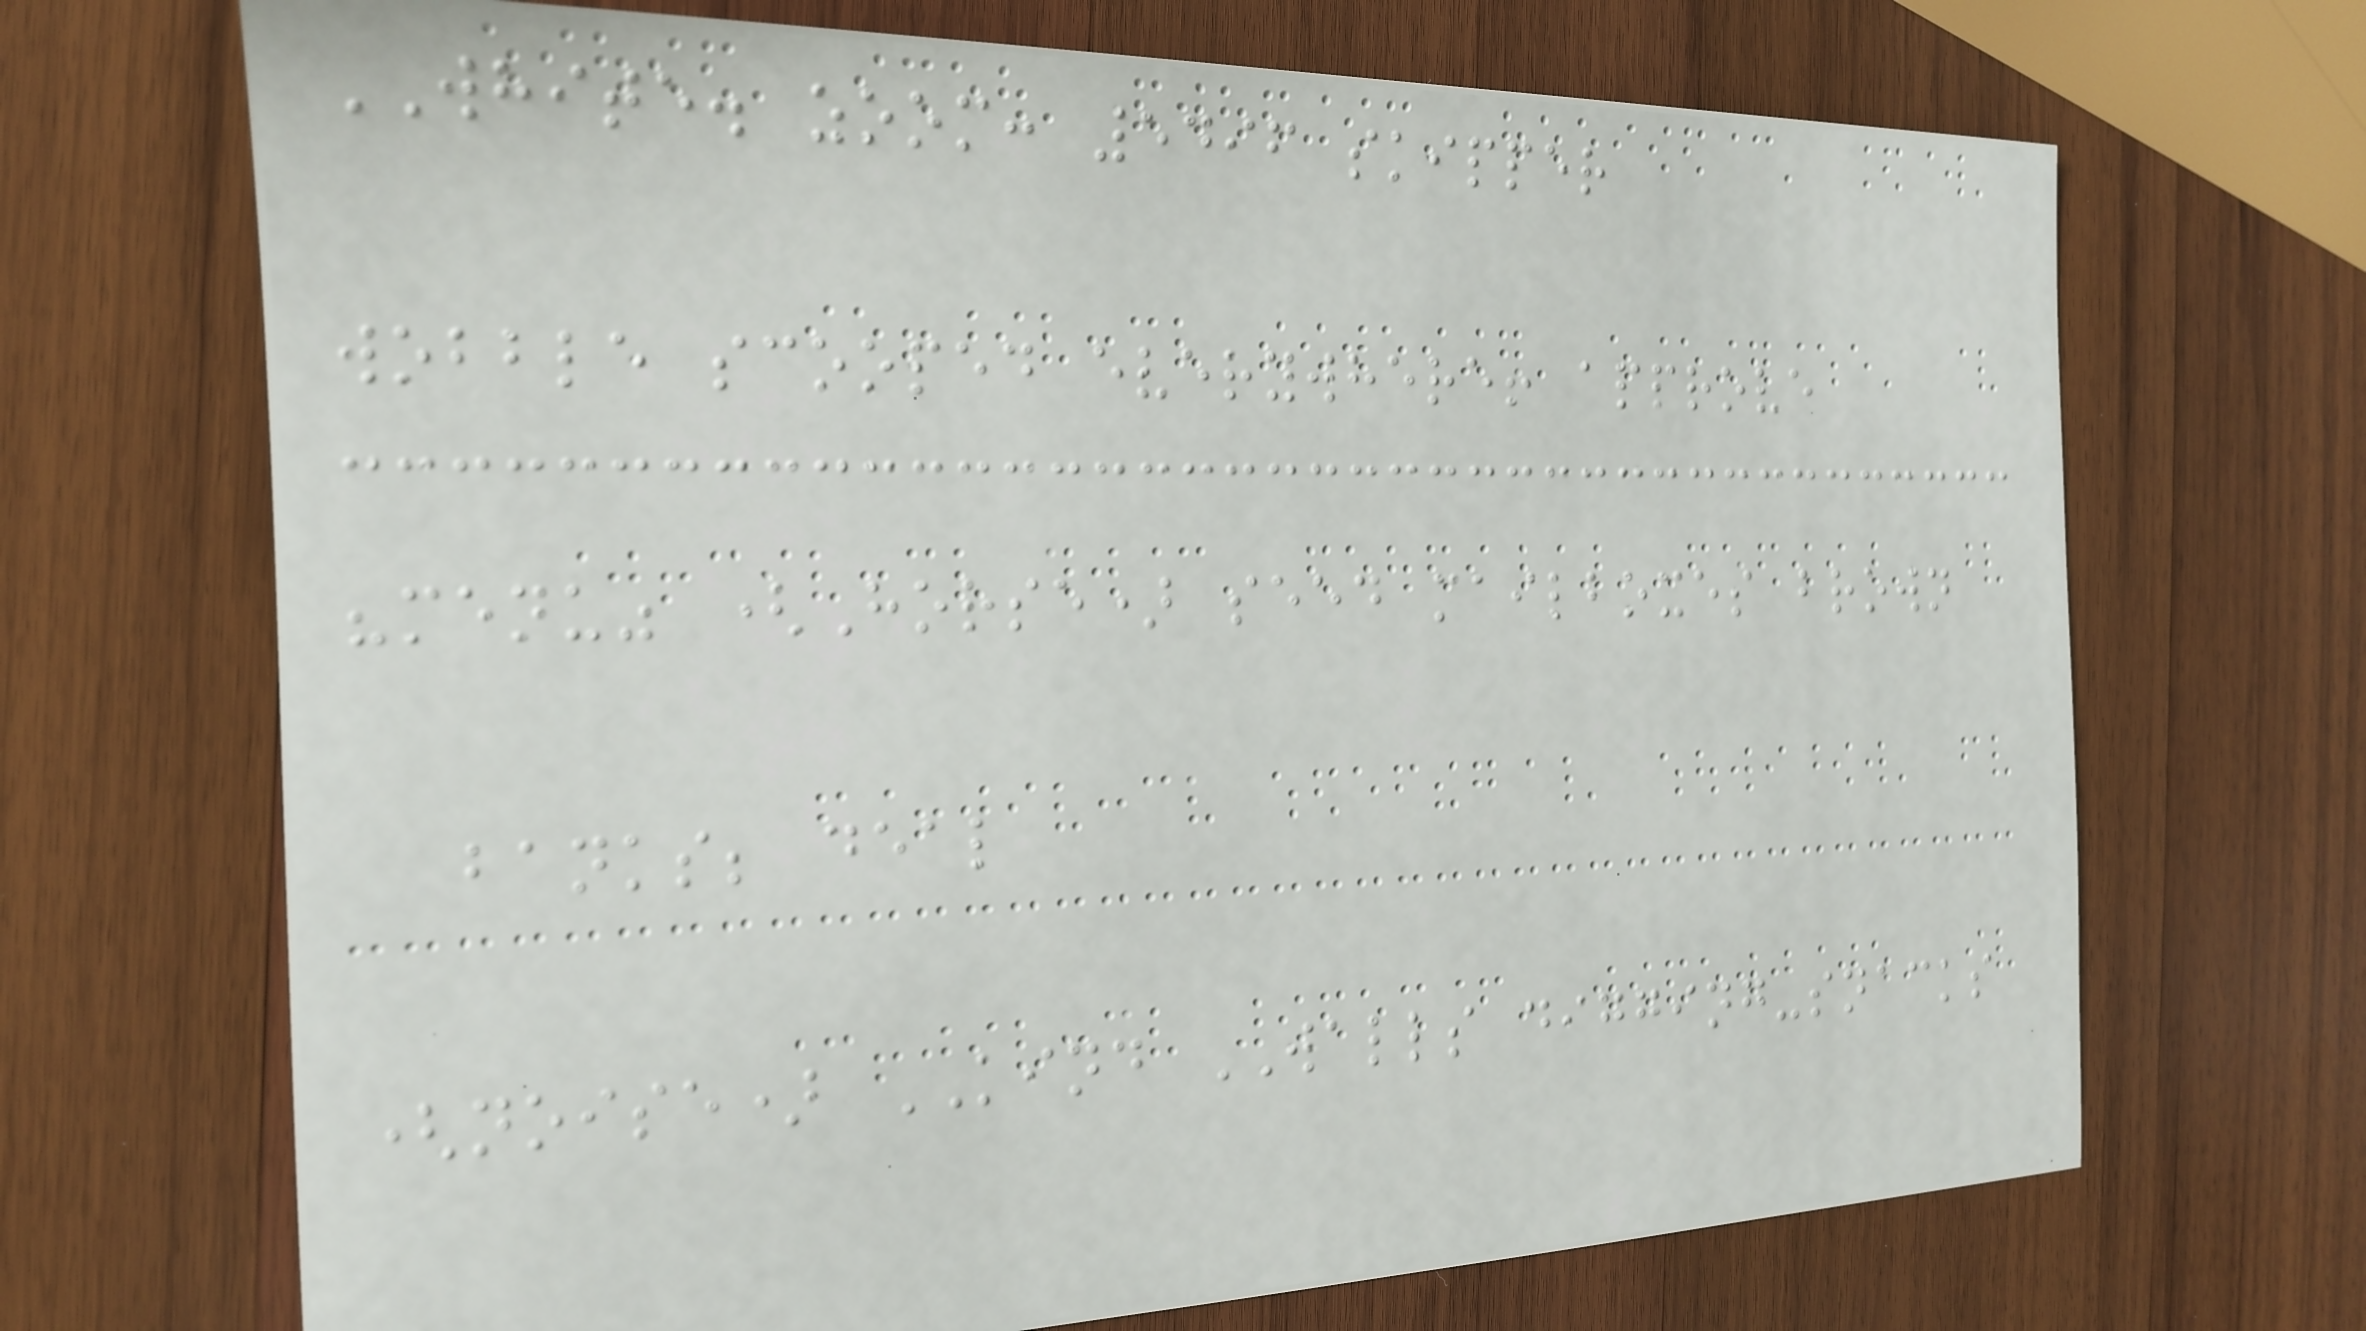WHITE. zoom: 5496 skipper
wobble scooped everywhere! approve
"menu" (Horse) seed mailboxes brown
banks; deal
(noise) KIND WALLS digging-snacks
